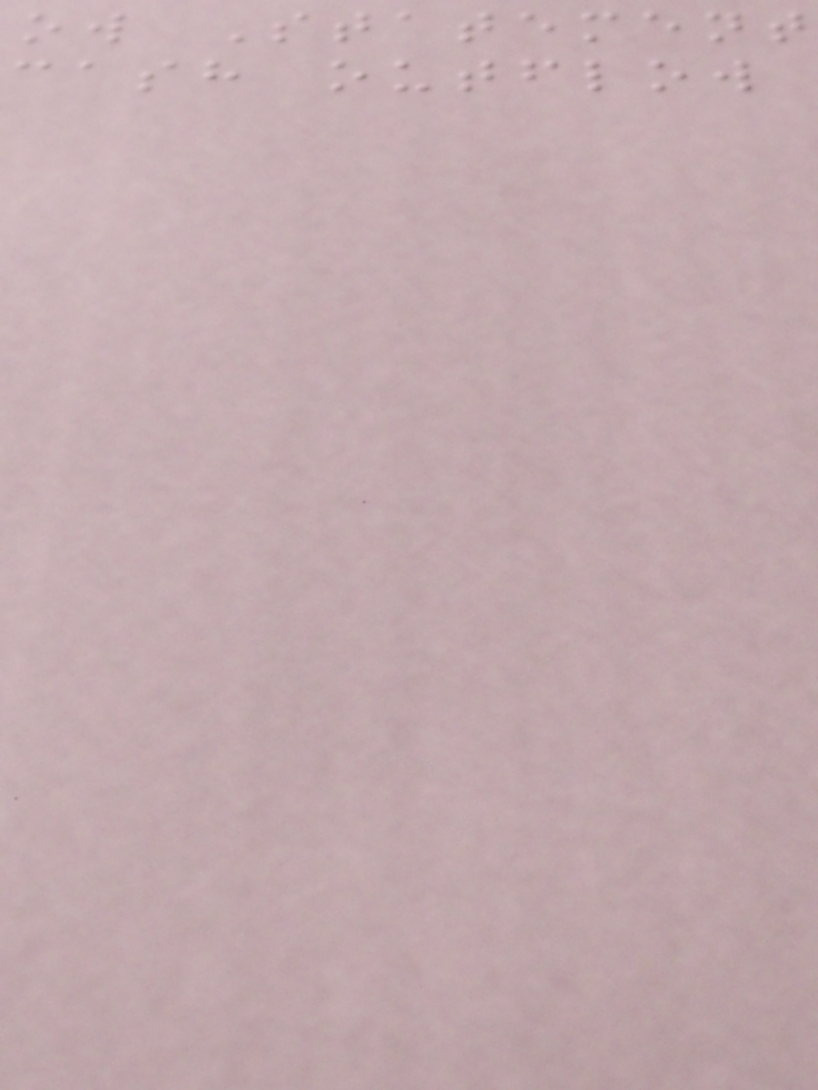ow Statement
cash outflow
